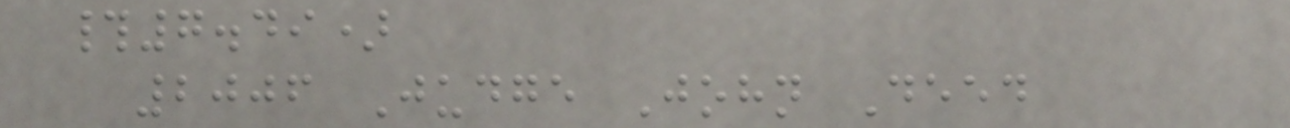#7.49)
2006 Judge John Deed
